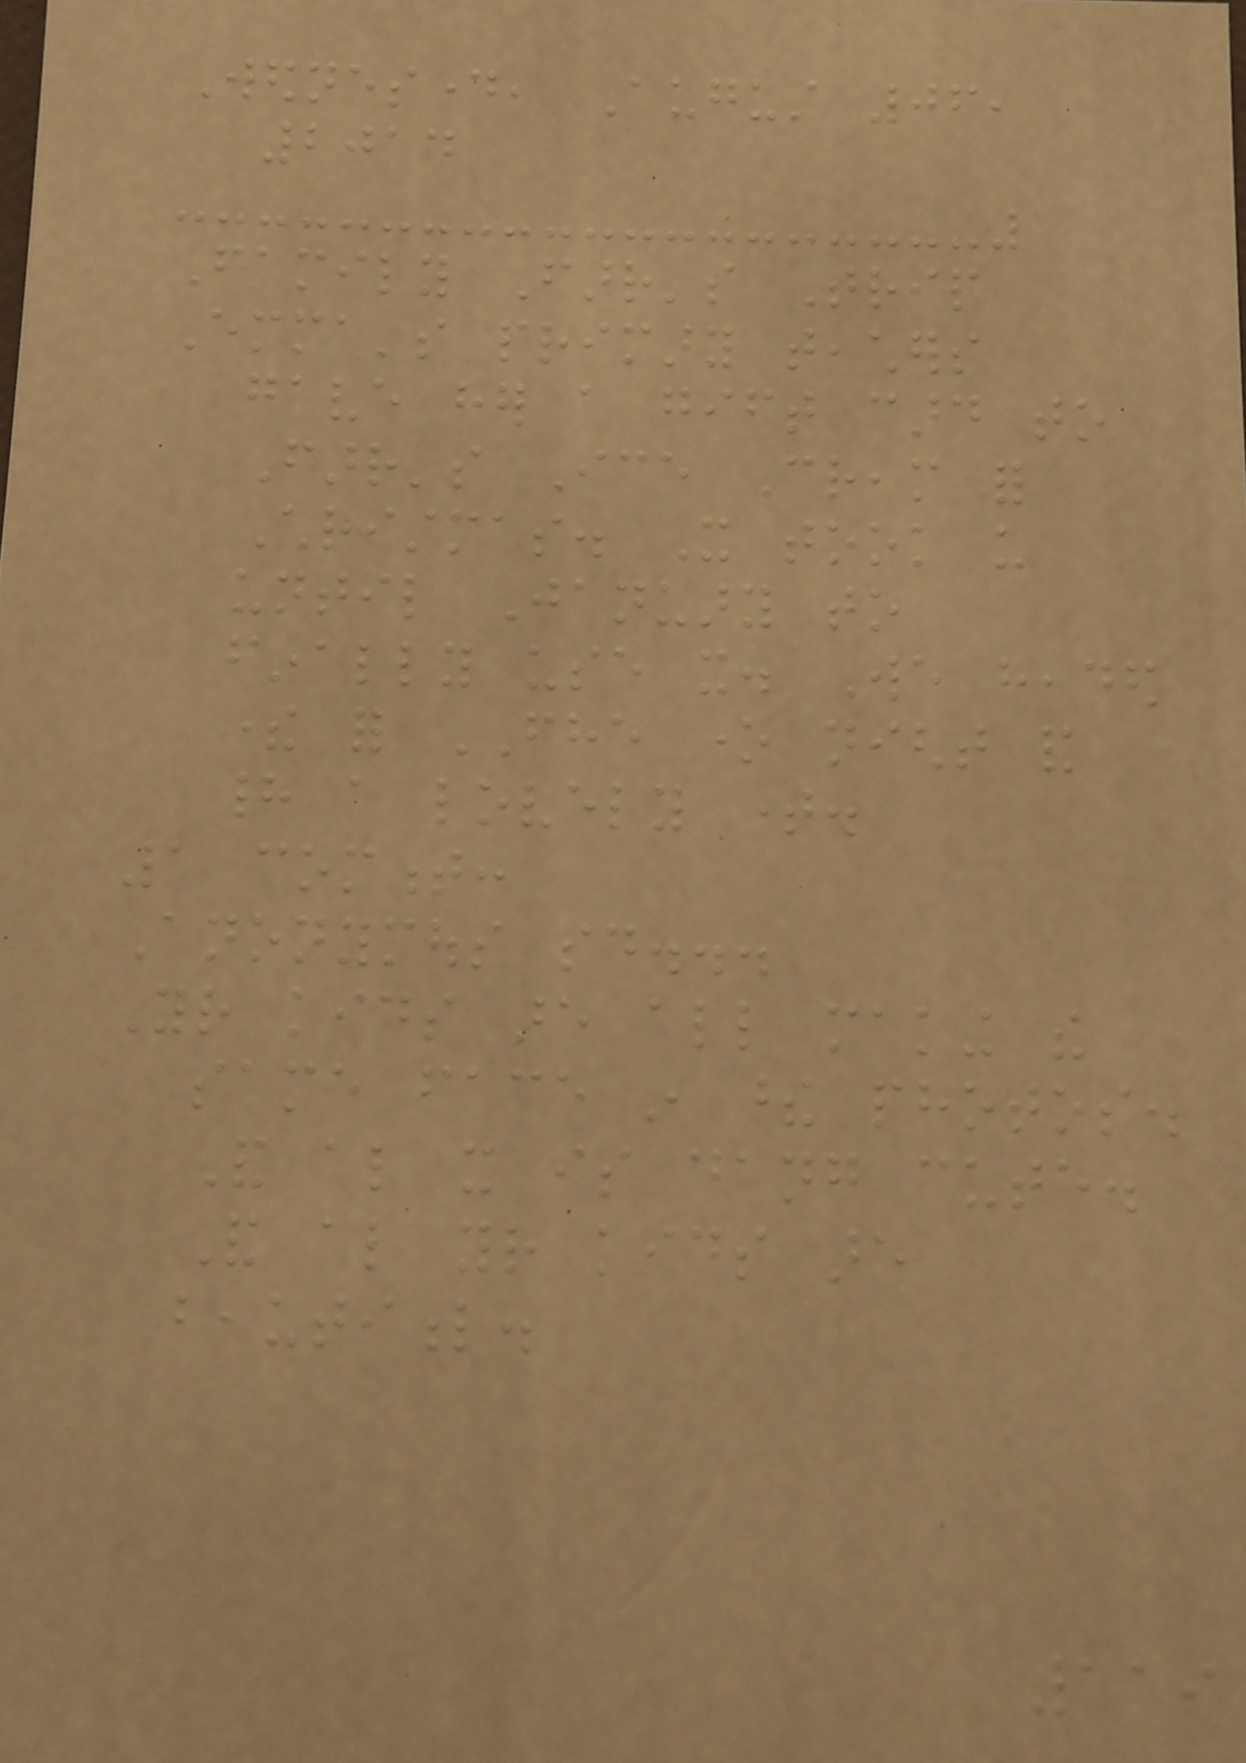Wednesday, August 06,
2014
Family Farr's Trip
Emma's primary teachers
gave her a gift card to
Farr's Ice Cream for
Christmas. It took us
until January to
finally use it. We headed
there for FHE one night and
had a lovely time.
1 comment:
Anonymous said...
Your kids are all making the
same face in these photos.
And also it is dang cute.
And also your kids are
beautiful.
119
